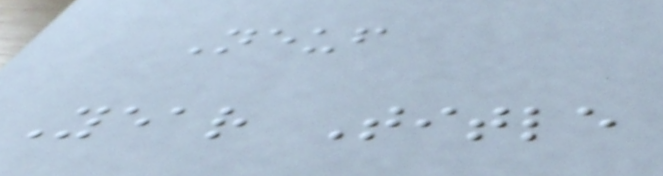Neuf
Year Title
